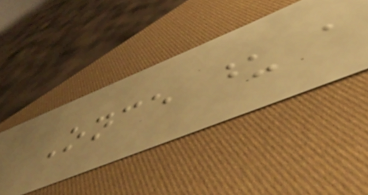Once upon a
